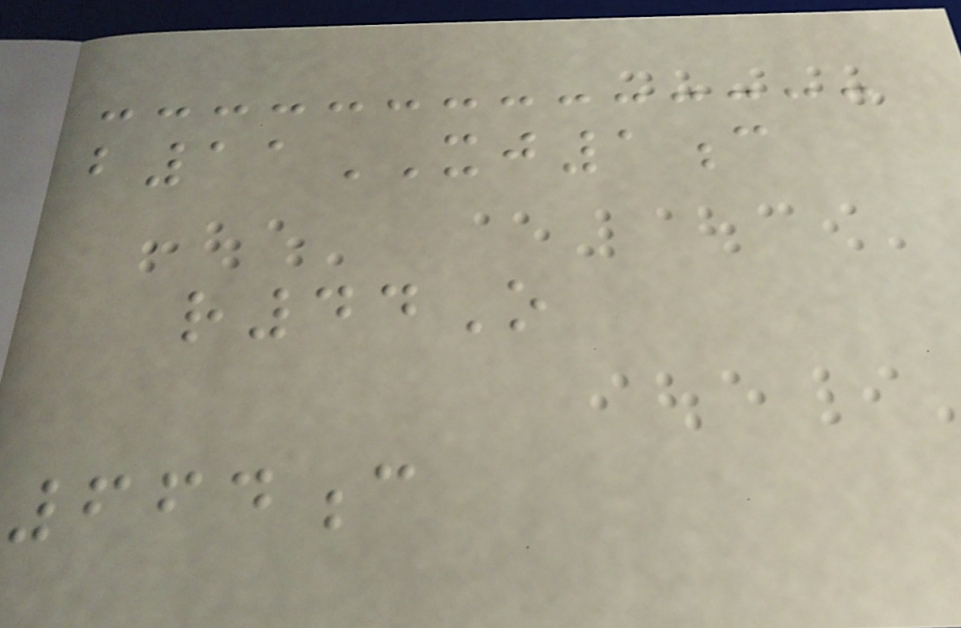b11XJ1c
r44O
664c
